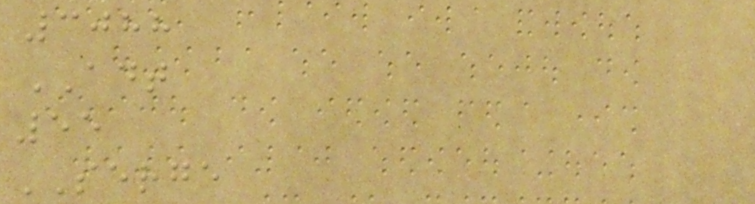3088
ADT
55
SERGE
